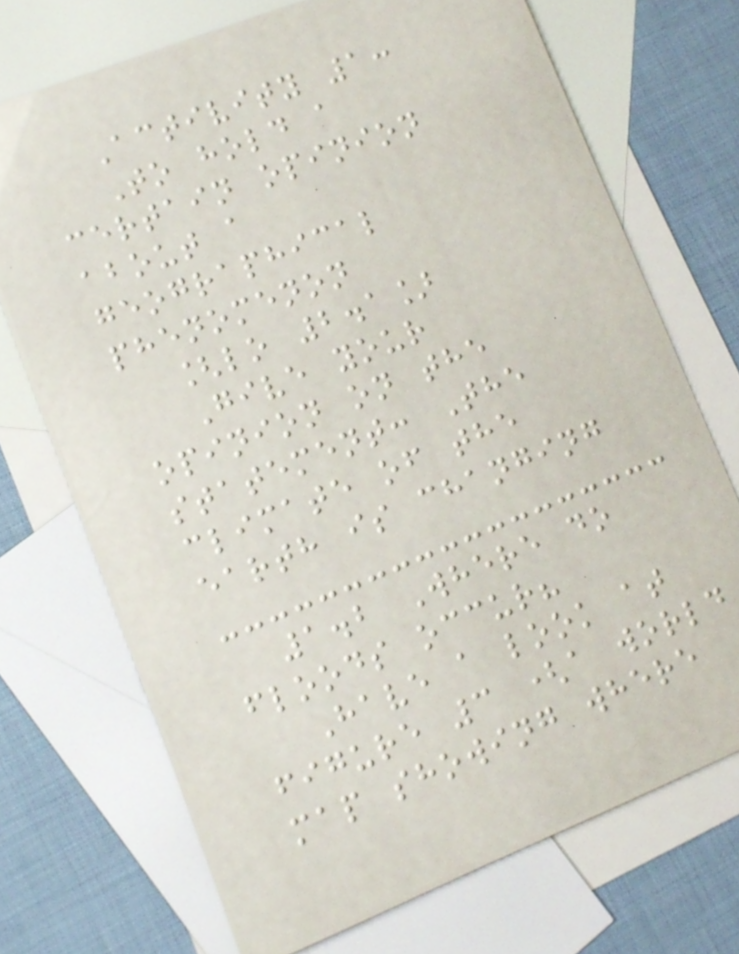Activity 1:
To hold a
certain opinion
about a
geographical
phenomenon
[lo 2.1]
Give your
opinion on the
statement: The
climate of the
earth is changing
1.2 Where do
floods occur?
Have a look at
figure 3 (a world
map showing where
